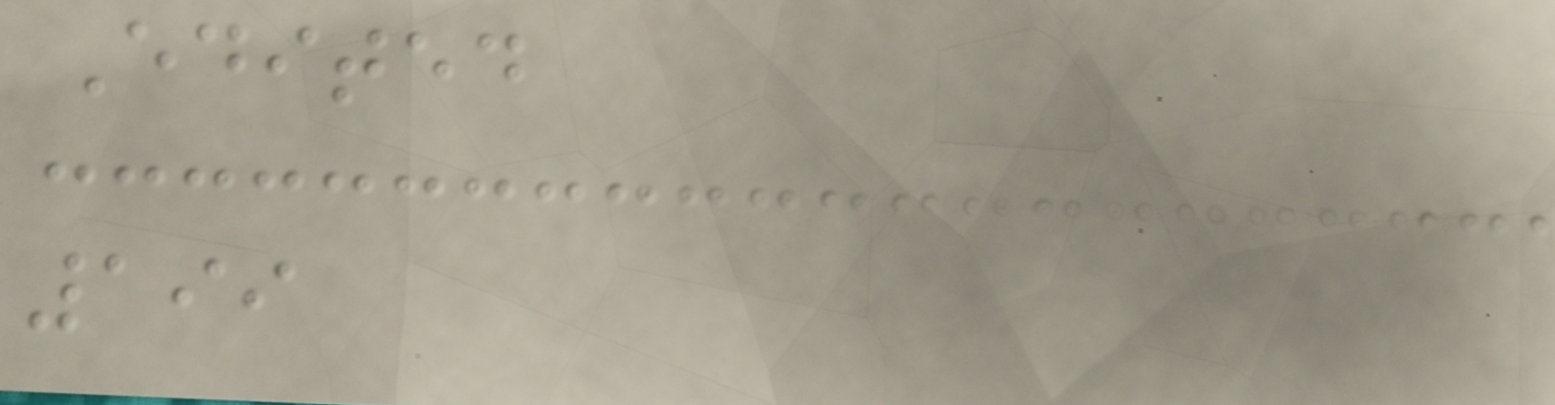Edited
199
